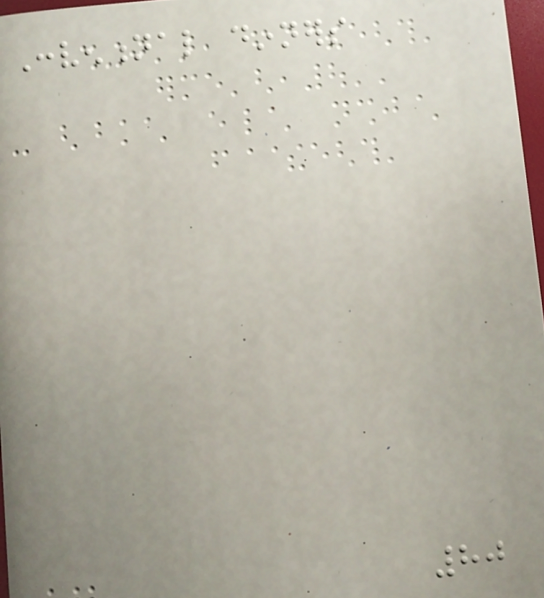Conventional dinners
80
